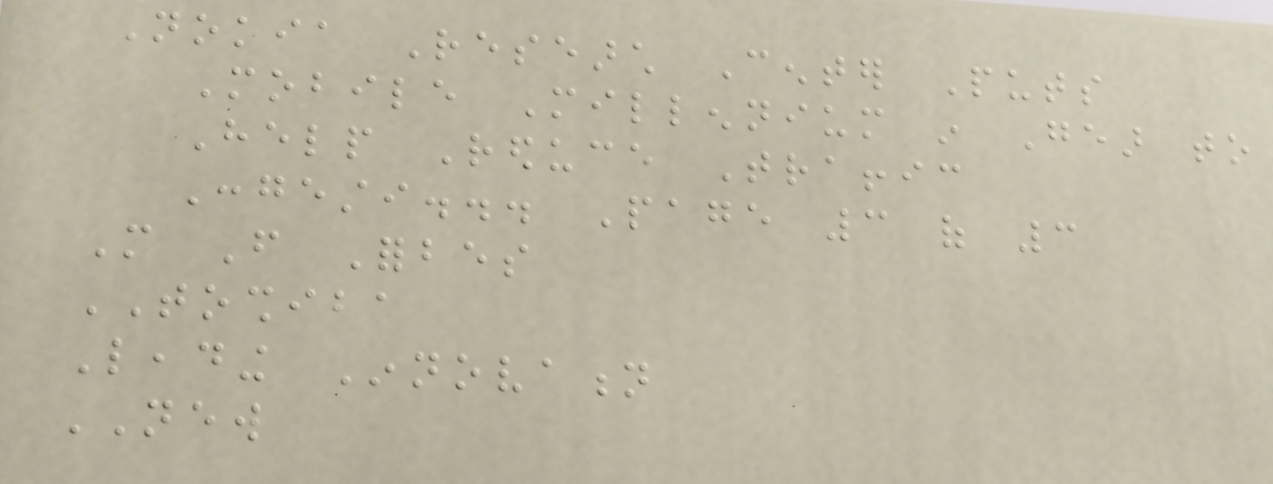Nokia Research Center Puts
Mobile Millennium in Gear to
Help Reduce Traffic
Congesti... Page 3 of 3
More From Forbes
TOSHIBA
Leading Innovation
NEW
